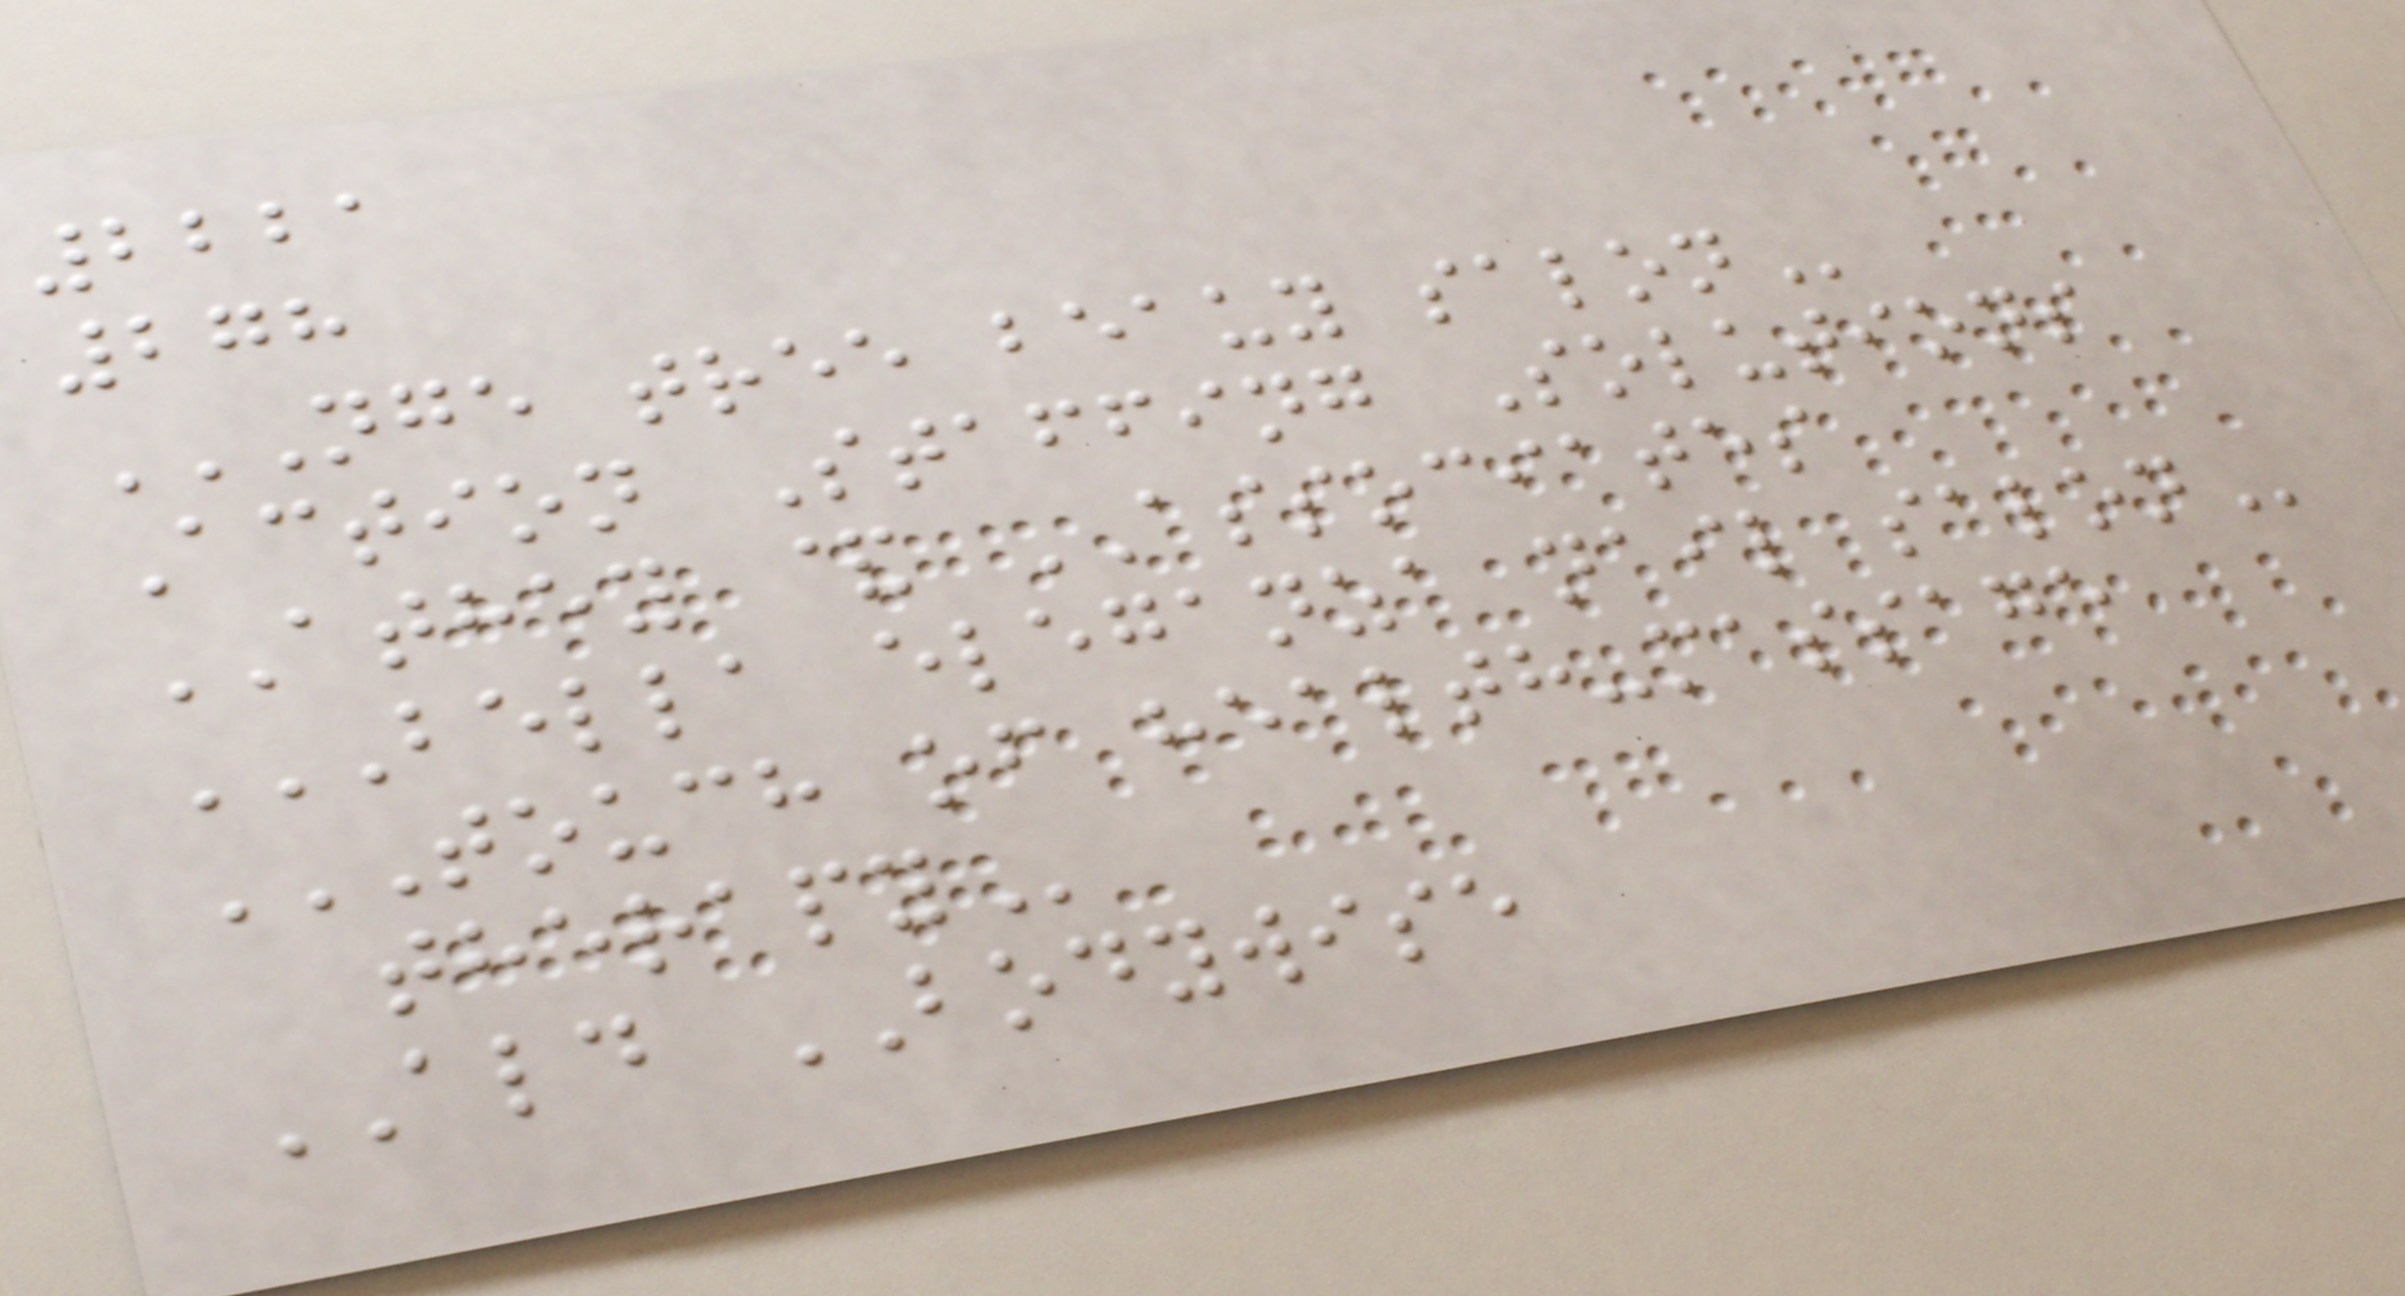2221
278
NGE TREE BEAUY SALON
Action Staffing Solutions
ATHEY & ASSOCIATES
BELLA ELEGANZA NAIL SALON
TOUCH OF HEALTH-MASSAGE
THERAPY
ALD BODYWISE
